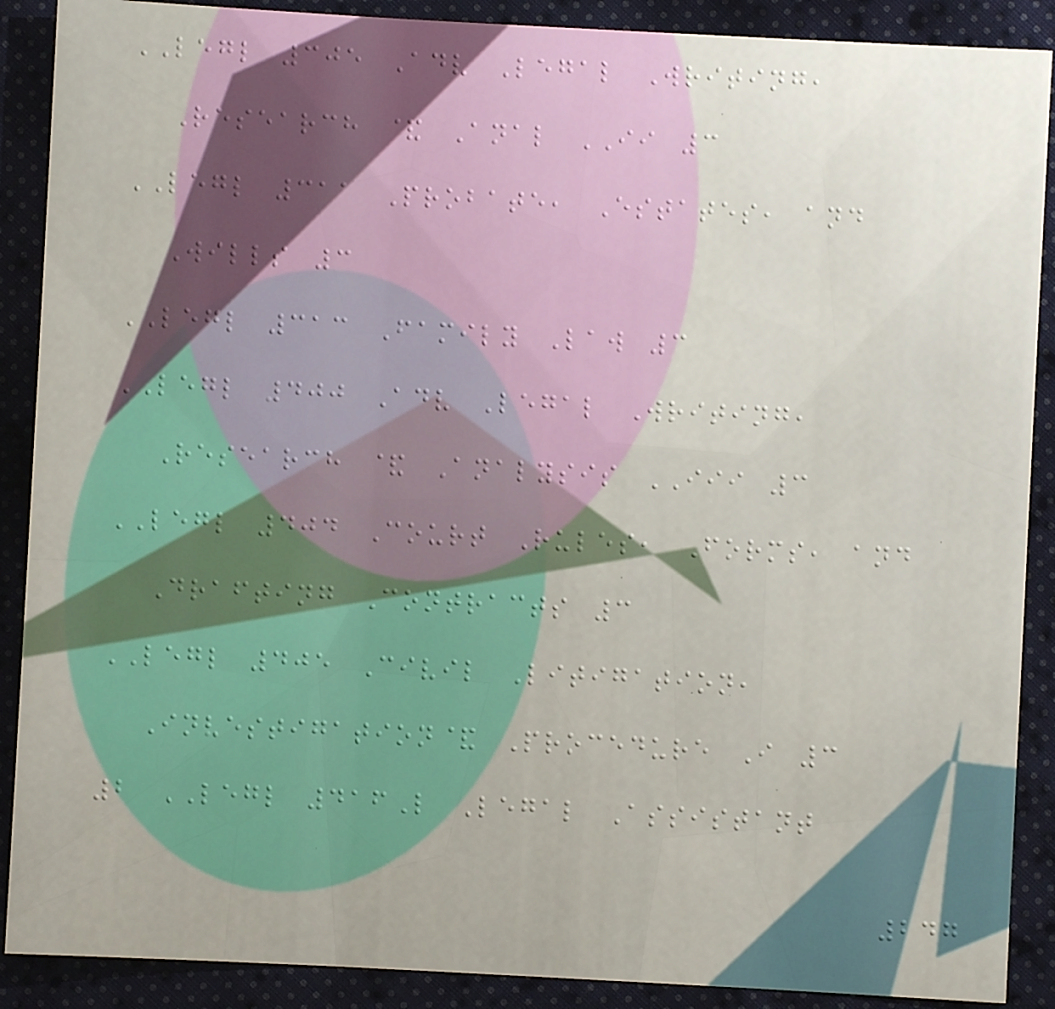LEGL 305 Adv Legal Writing,
Research & Anal II 3
LEGL 311 Probate, Estates, and
Wills 3
LEGL 313 Family Law 3
LEGL 400 Adv Legal Writing,
Research & Analysis III 3
LEGL 404 Court Rules, Forms, and
Drafting Contracts 3
LEGL 405 Civil Litigation,
Investigation& Procedure I 3
2 LEGL 416L Legal Assistant
247
